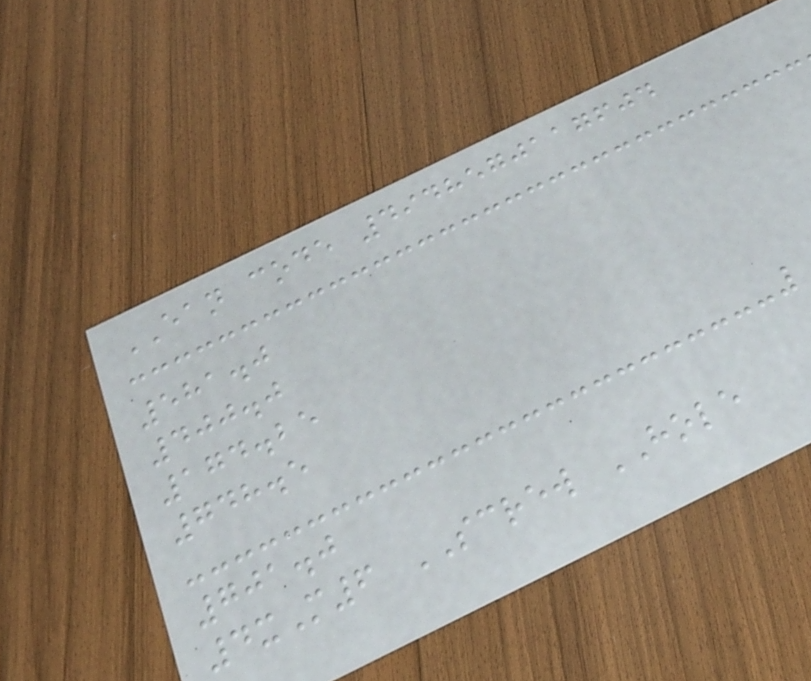EAN code 4948570117604
581.0
400.0
174.25
748.5
701.0
4xM6 SCREW HOLE
